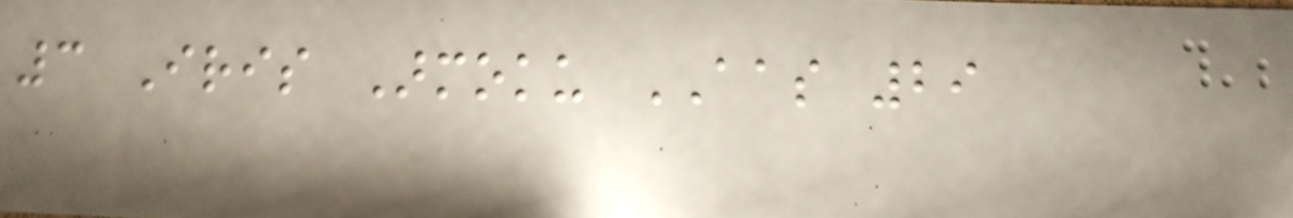3 Iris Armoku AAS 29
